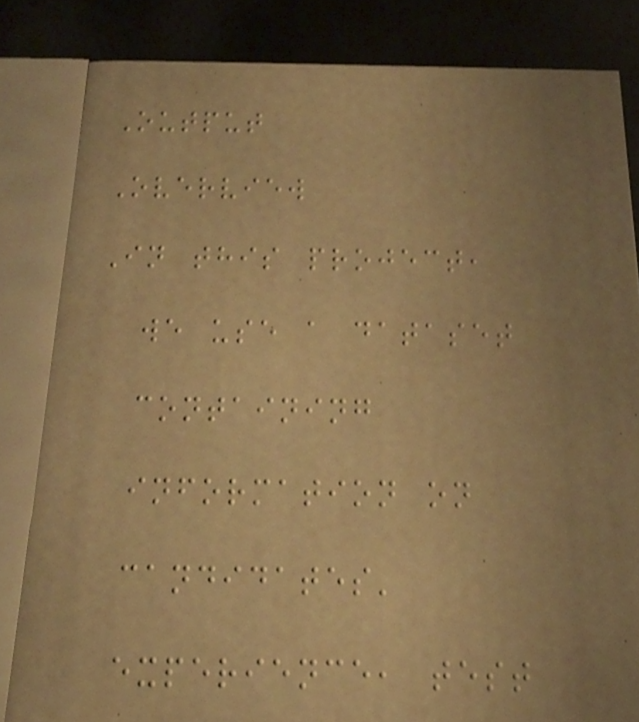Output
Overview
In this project,
we use a dataset
containing
information on
candidates'
experience, test
